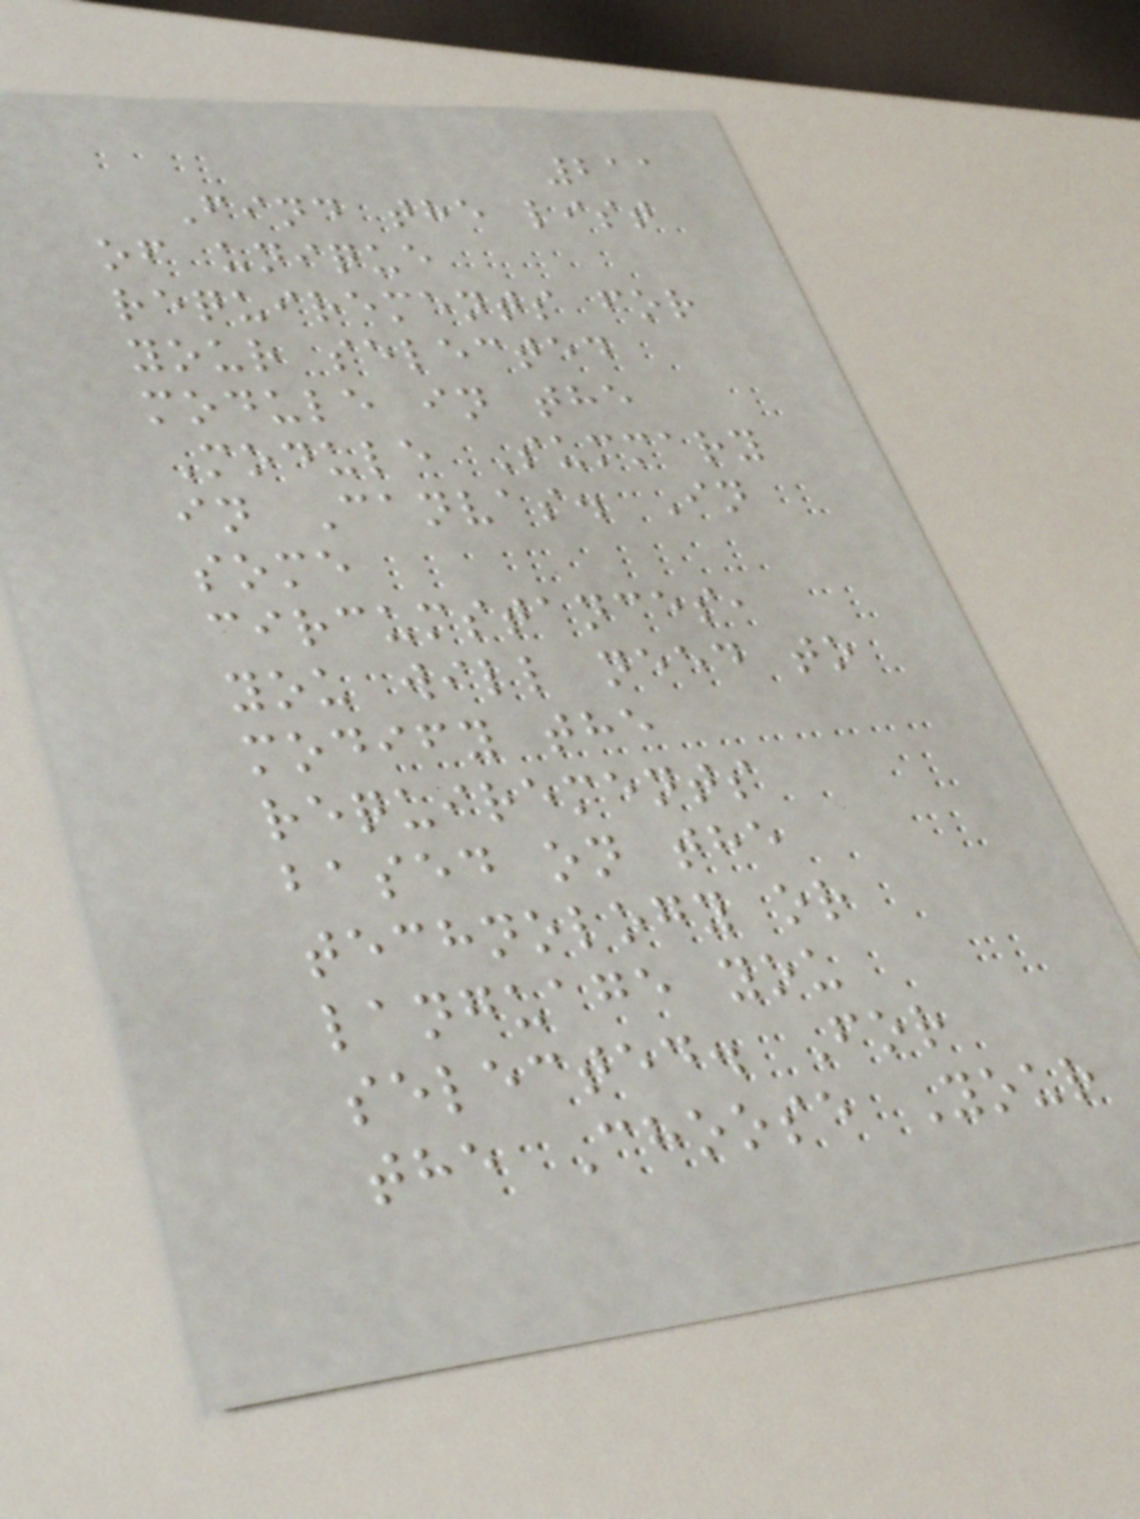211
Find the list
of unique
requirements for
your selected
module in the
Module Summary
in Canvas. In
some
circumstances,
you will need to
modify the
requirements
based on the
technology or
language you
selected. For
the Choose Your
